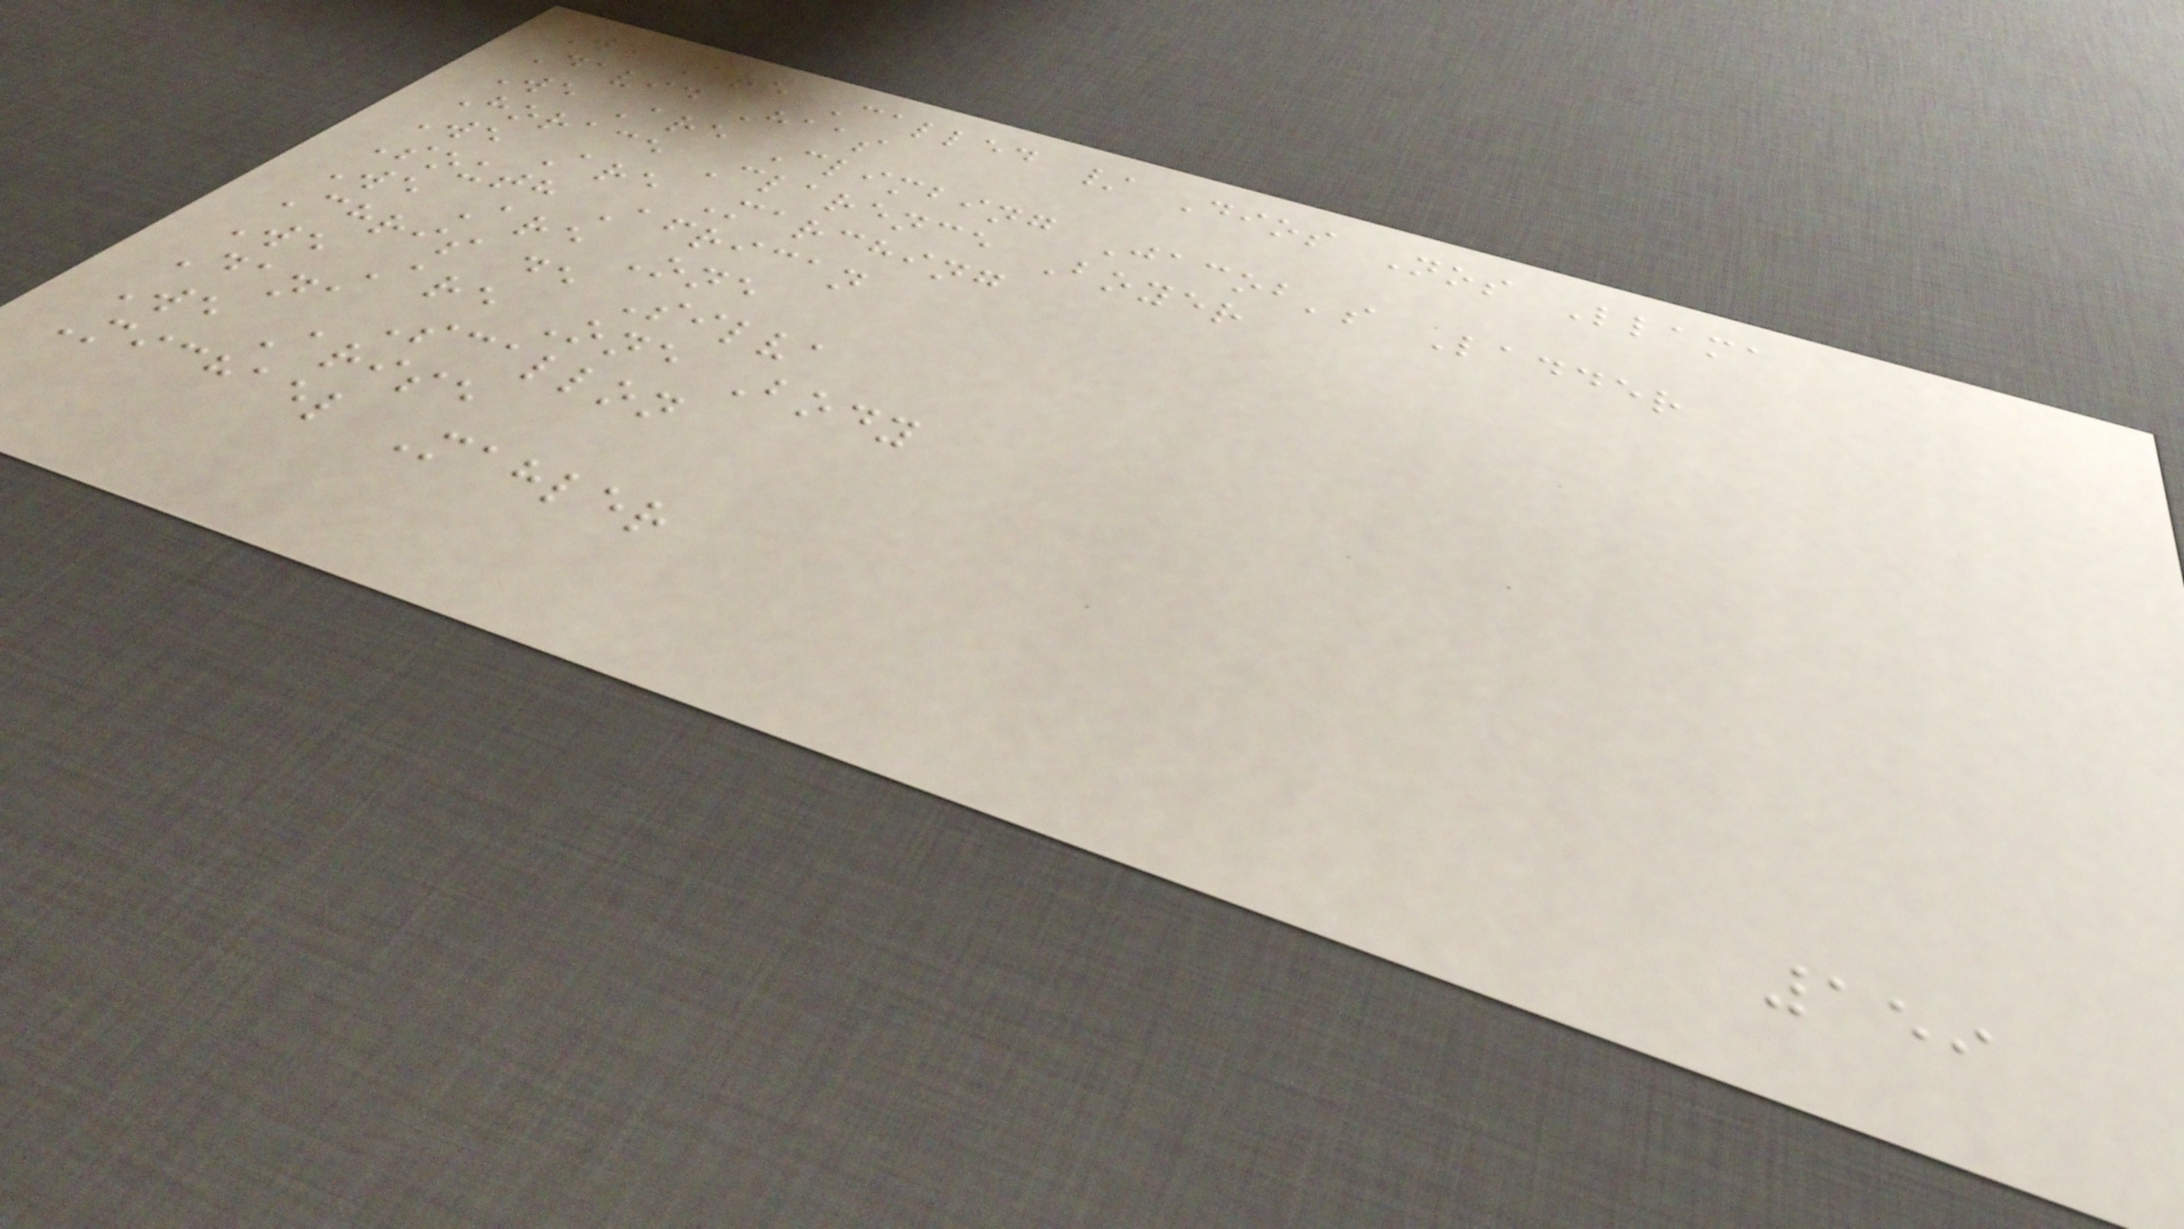We Are Called / Dios Nos Llama
David Haas
We Are Climbing Jacob's Ladder
Horace Clarence Boyer
We Are Marching
South African
We Are One
Chris de Silva
We Are One Body
Dana Scallon
We Arise
Michael Mahler
159
